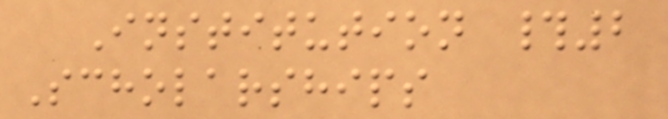Institution #2
Scholarships
